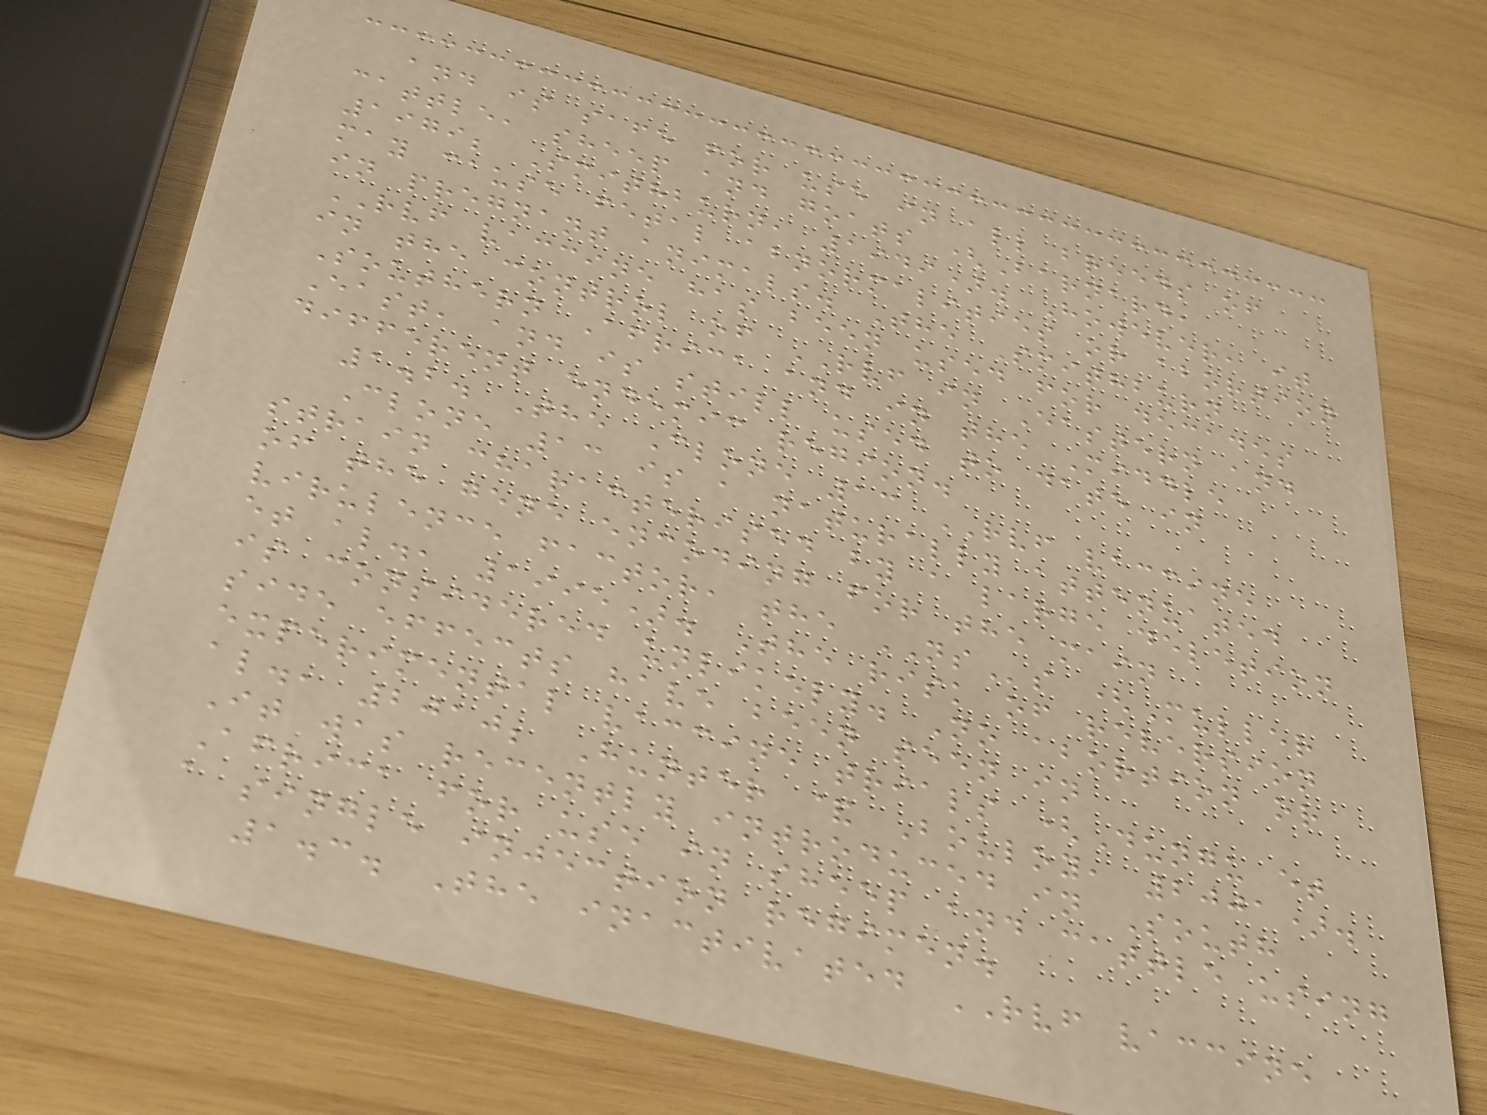and is safe for use in all breeds of
cattle, sheep and goats (Barnard,
1979; Smithburn, 1949). However, it
may cause fetal abnormalities or abortion
in pregnant animals. The Smithburn
RVF vaccine has been used for decades
in the control of RVF in Eastern and
Southern Africa and in the Middle
East, and is still used to date in
different endemic region.
1.2. The Clone 13 RVF vaccine
Clone 13 is a naturally attenuated
strain characterised by a large deletion
of the gene encoding for the main
virulence factor, the NSs (Muller
et al., 1995). The risk of reversion
is considered unlikely. No abortion or
side effects have been seen in
experimental vaccine trials (Dungu et
al., 2010; Hunter & Bouloy, 2001).
It was recently introduced in South
Africa for use in sheep and cattle using
a single injection regimen.
1.3. The inactivated RVF vaccine
